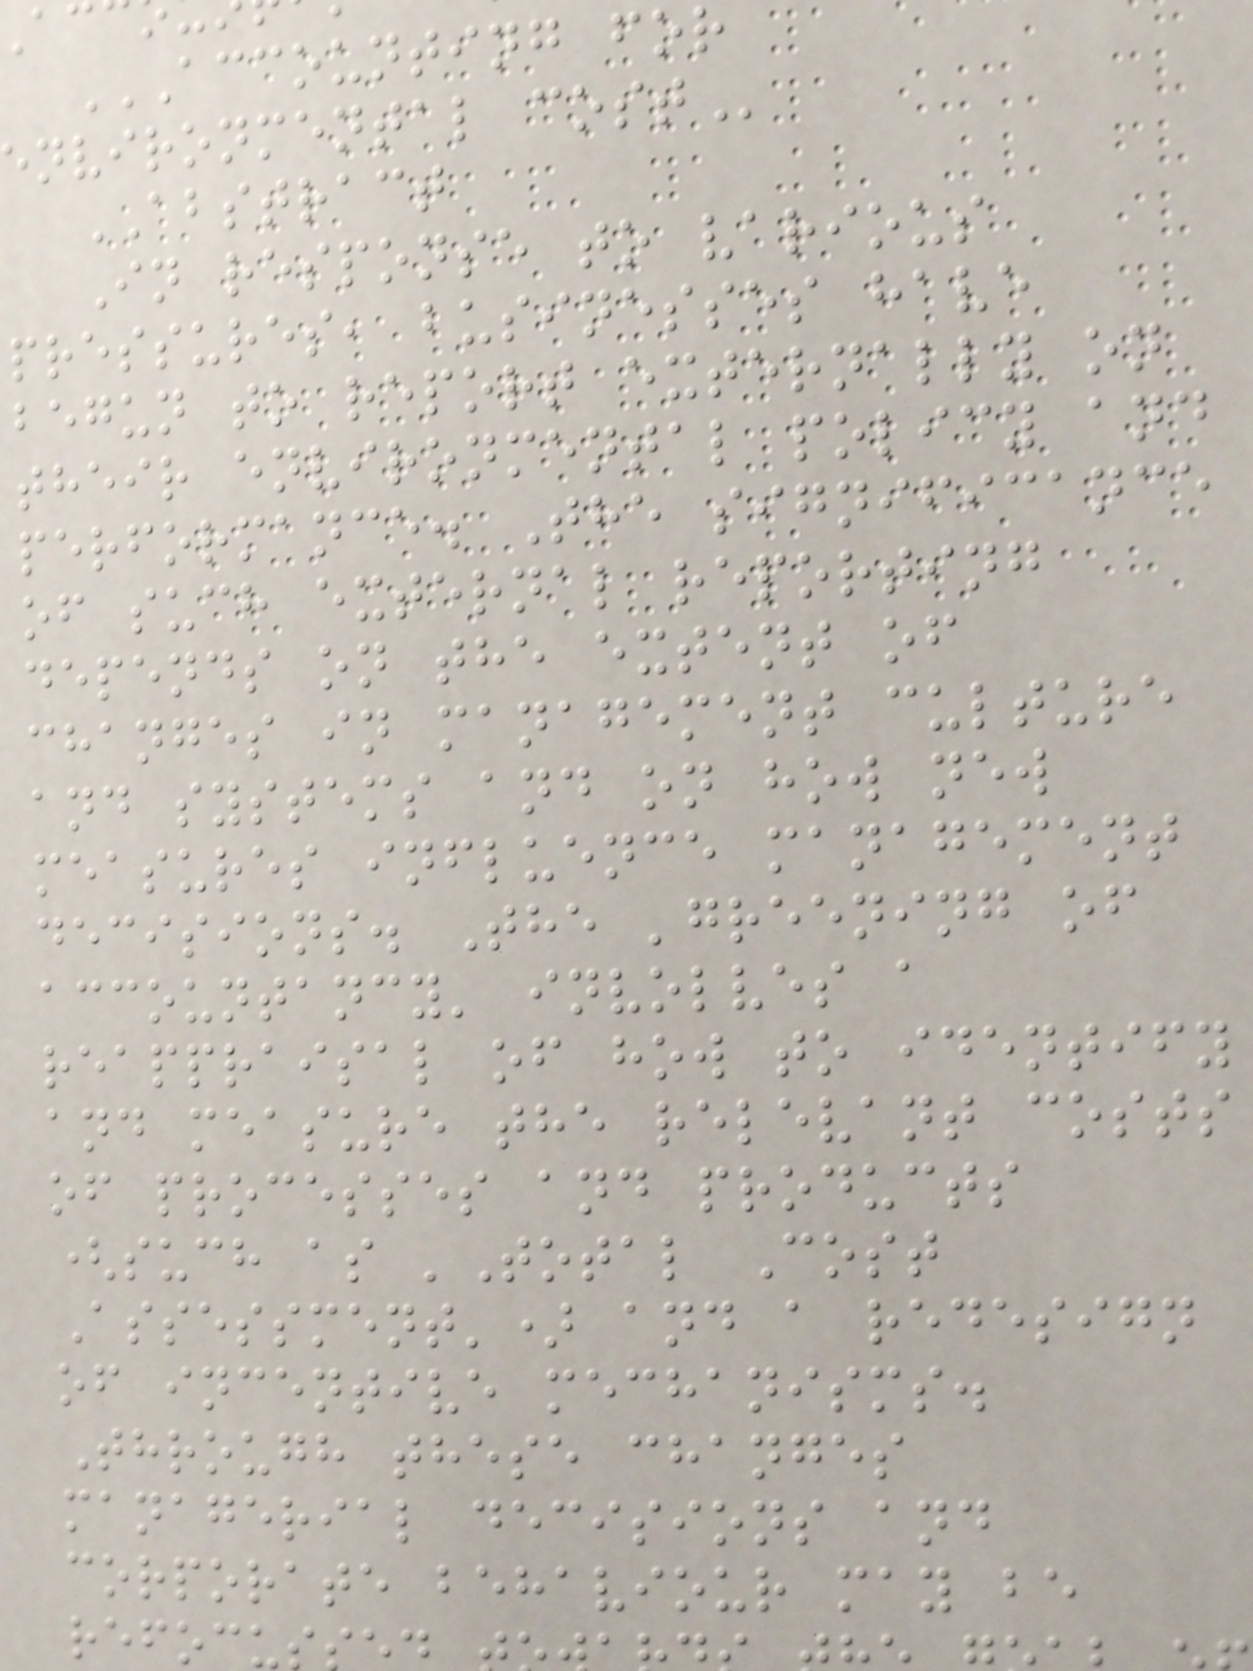ACCOUNTING FOR
environmental
ABSTRACT
In response to various
pressures, businesses have
begun to report externally on
their environmental policy and
performance. The significance
of such external reporting
depends on the extent of
changes in management culture
and systems and on how new
measures influence management
decisions. The 'greening of
accountancy' involves a
reappraisal of how to identify
and measure the relevant costs
of processes and products
(such as 'Total Cost
Assessment') and a redesign
of incentive mechanisms.
Through these changes
managerial decisions and
corporate behaviour may be
